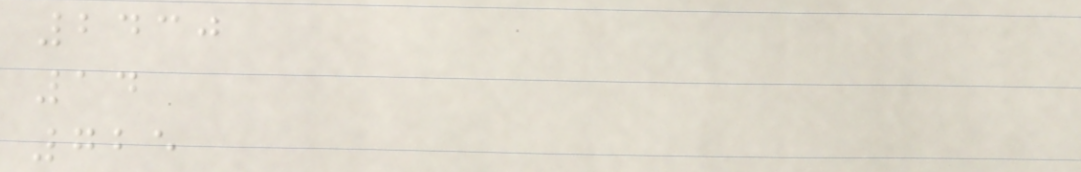2430
14
725
